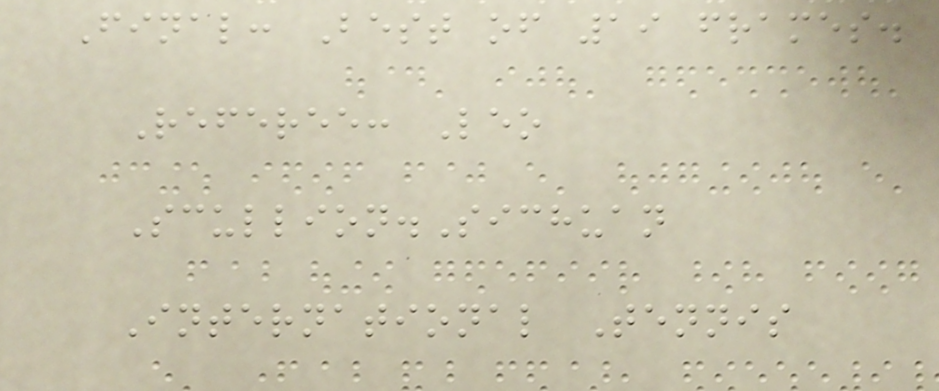Final: Best of 19 frames.
Referee: Leo
Scullion.Sichuan
International Tennis
